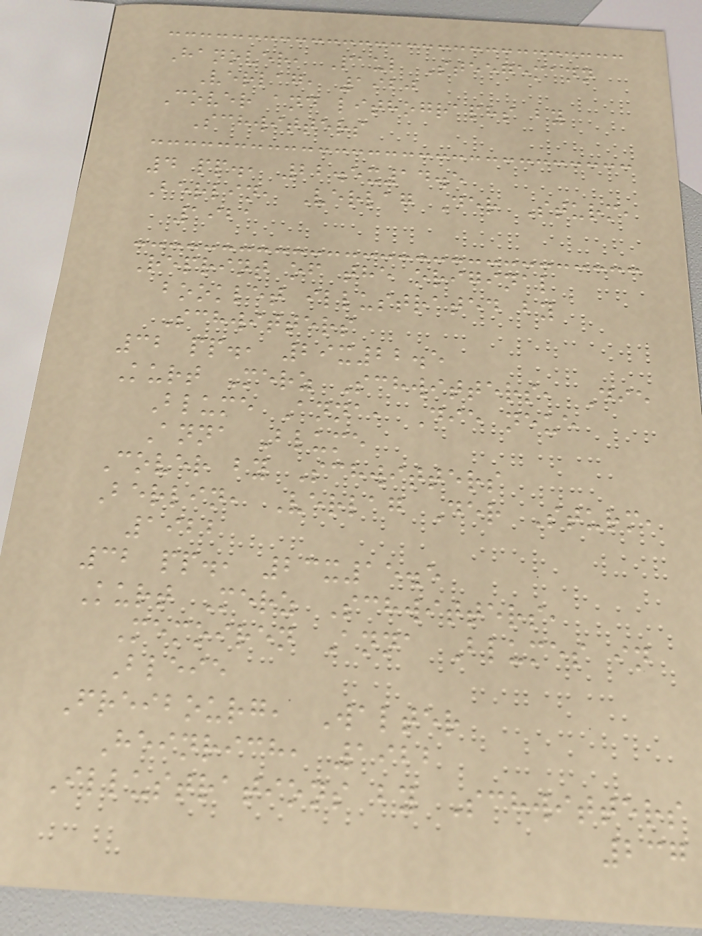Hanover, Paul Steegemann
Verlag, 1920
Cover and lithographs by
Schwitters
4 pp., 22.5x14.5
Berlin, Verlag Der Sturm,
1921
Reprint of the original
booklet illustrated by
Schwitters
32 pp., 29x22.5
Kurt Merz Schwitters, Die
Blume Anna, Die neue
Anna Blume
Cover by Schwitters
Berlin, Verlag Der Sturm,
1922
32 pp., 23x15.5
Kurt Merz Schwitters,
Memoiren Anna Blumes in
Bleie
Freibourg, Walter
Heinrich, 1922
Illustrations by Schwitters
237
